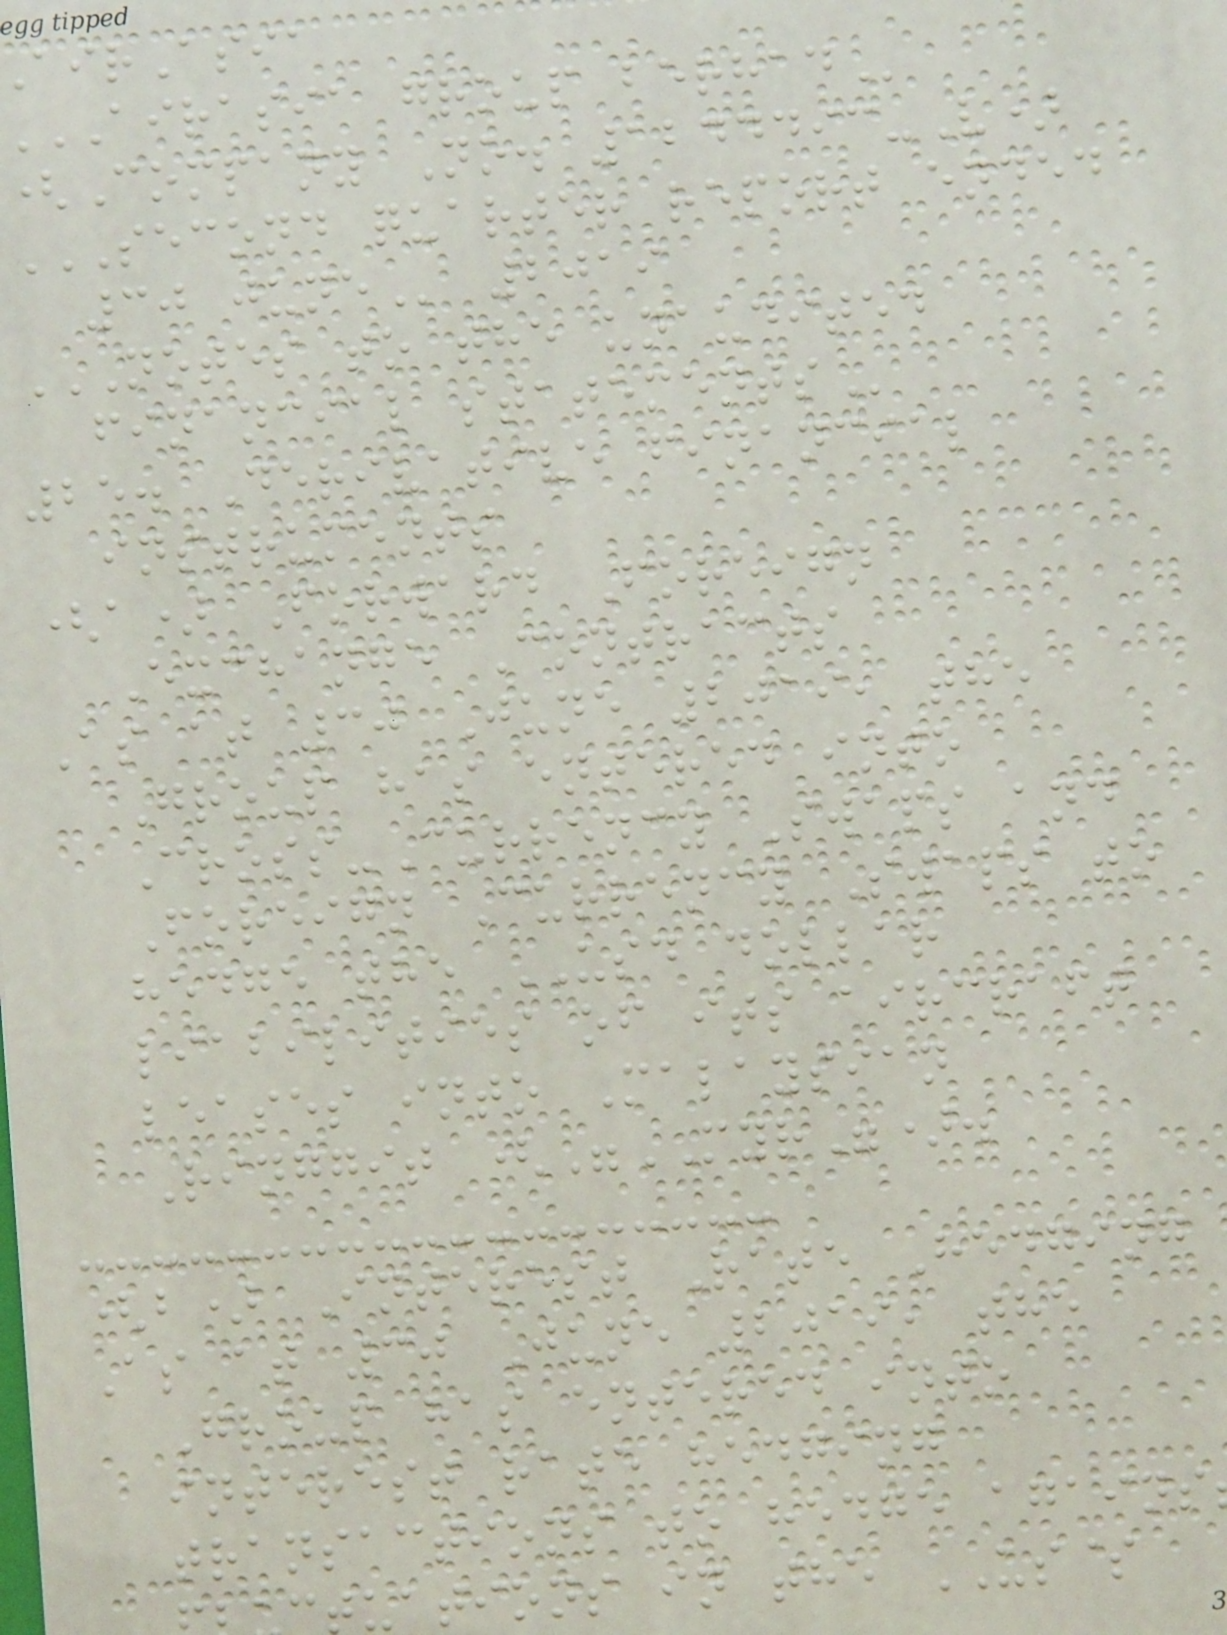irAsia
AIRASIA group
(Company No. 1244493-V)
SECOND QUARTER REPORT ENDED
NOTES TO THE UNAUDITED
financial
25. Derivative financial
instruments
(a) Forward Foreign
Exchange Contracts
As at 30 June 2019, the
Group has entered into
Cross-Currency Swaps and
Foreign Currency Swaps to
hedge the USD dollar
liabilities of its aircraft
leases into Malaysian
Ringgit ("MYR").
(b) Interest Rate Hedging
As at 30 June 2019, the
Group has entered into
interest rate hedging
transactions to hedge agains
uations in the US$
